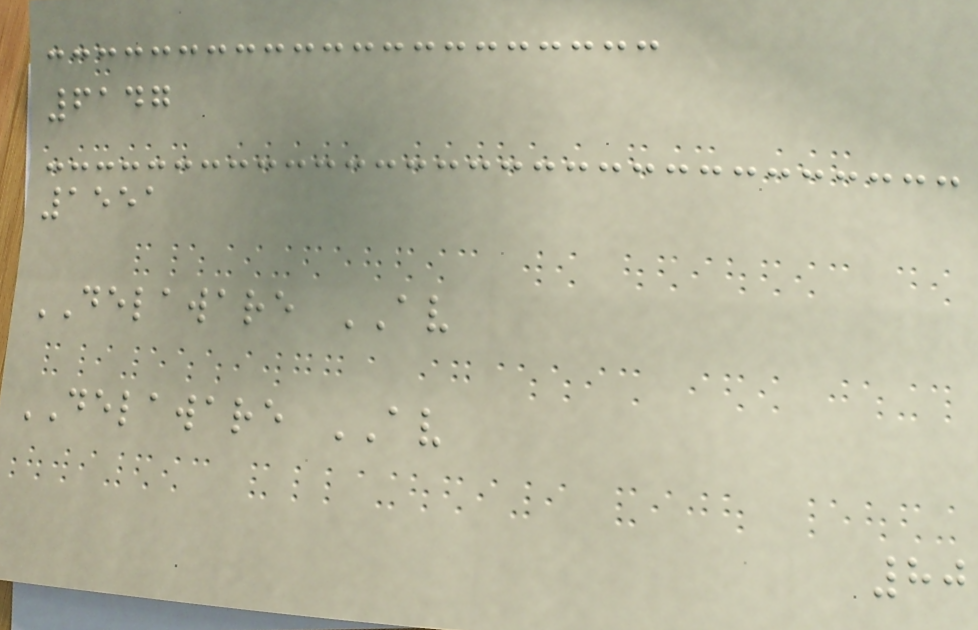6147
1551
DELAWARE AV
DELAWARE AV
80
